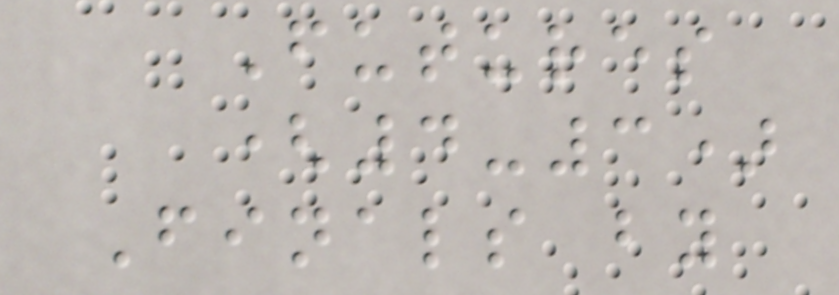Futures
(4-3)
Finals by
